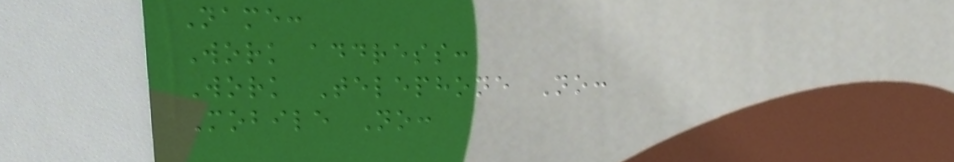Name:
Work address:
Work Telephone No:
Mobile No:
